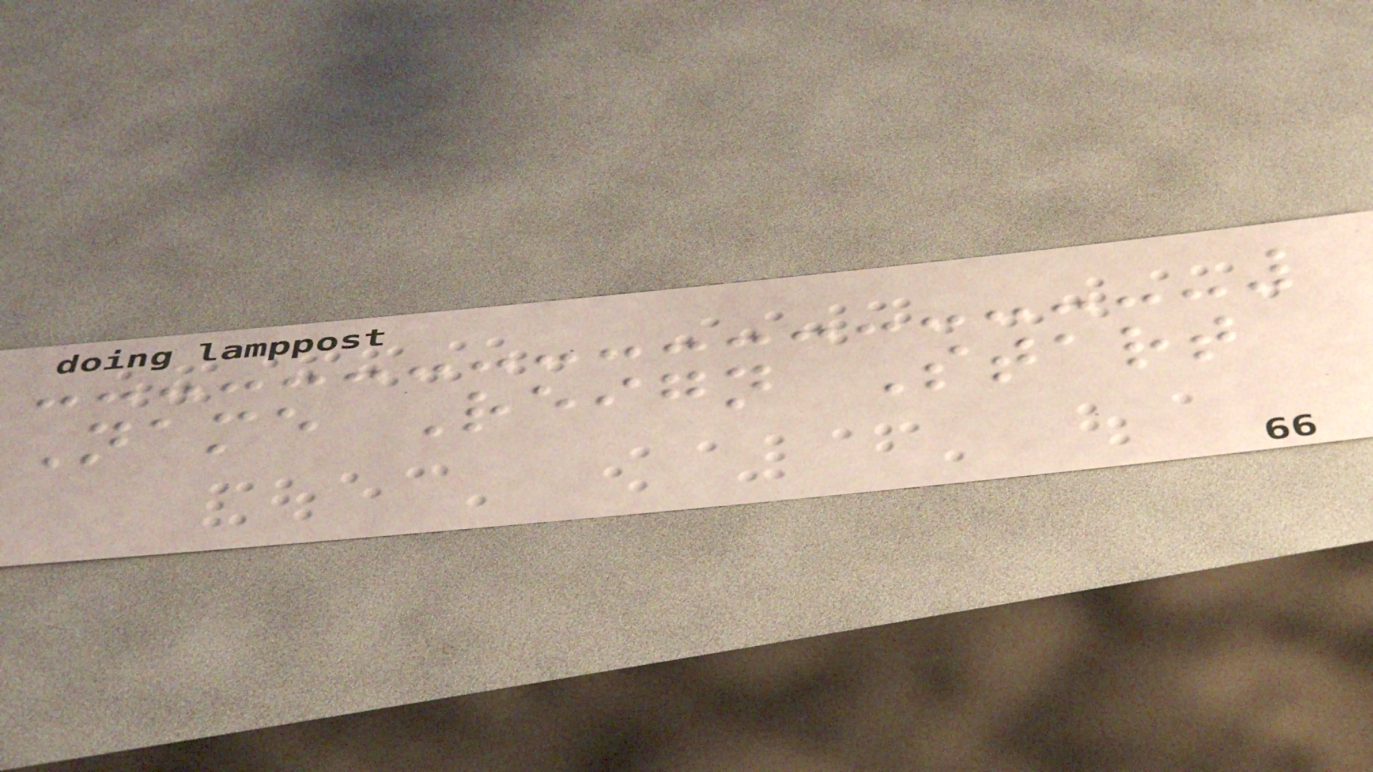Name Reign Start
